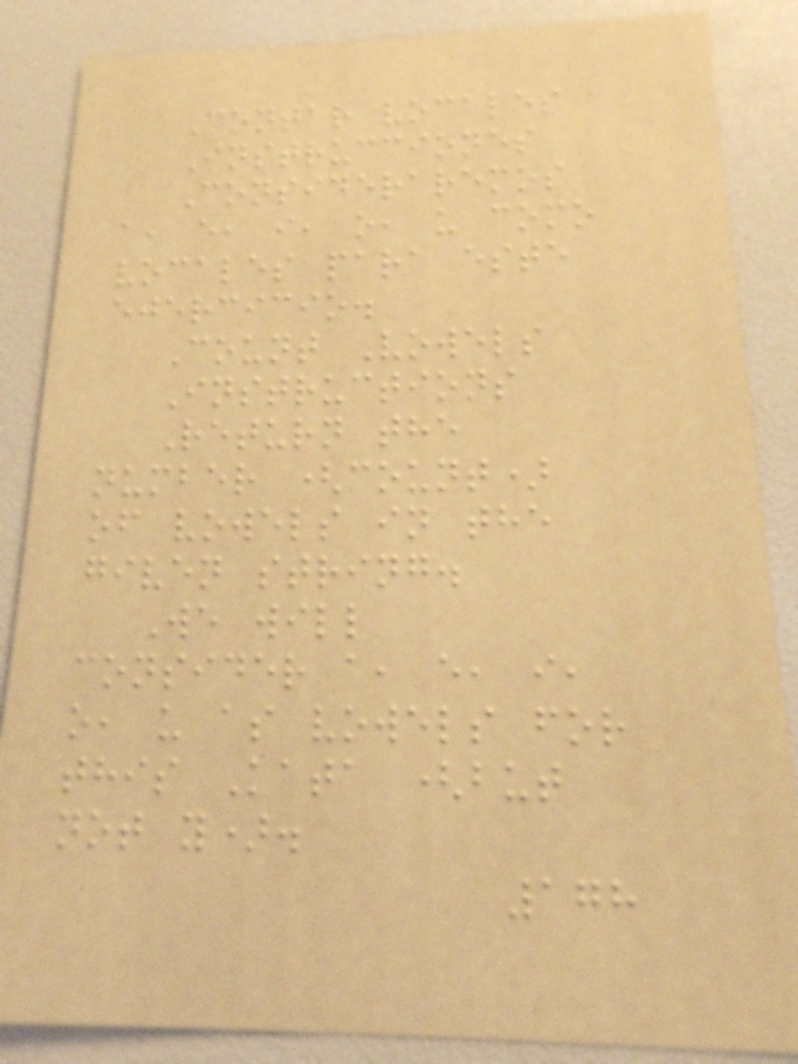Contar vocales
Instrucciones
Consideraremos
a, e, i, o, u como
vocales para este
ejercicio.
Count Vowels
Instructions
Return the
number (count)
of vowels in the
given string.
We will
consider a, e, i,
o, u as vowels for
this Kata (but
not y).
178
